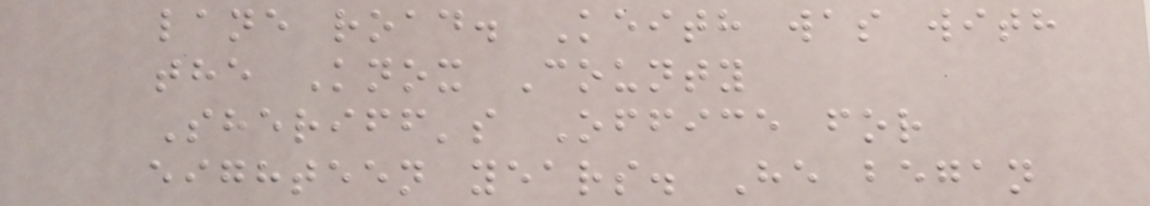lane road. Keith was with
the Knox County
Sheriff's Office for
eighteen years. He began
